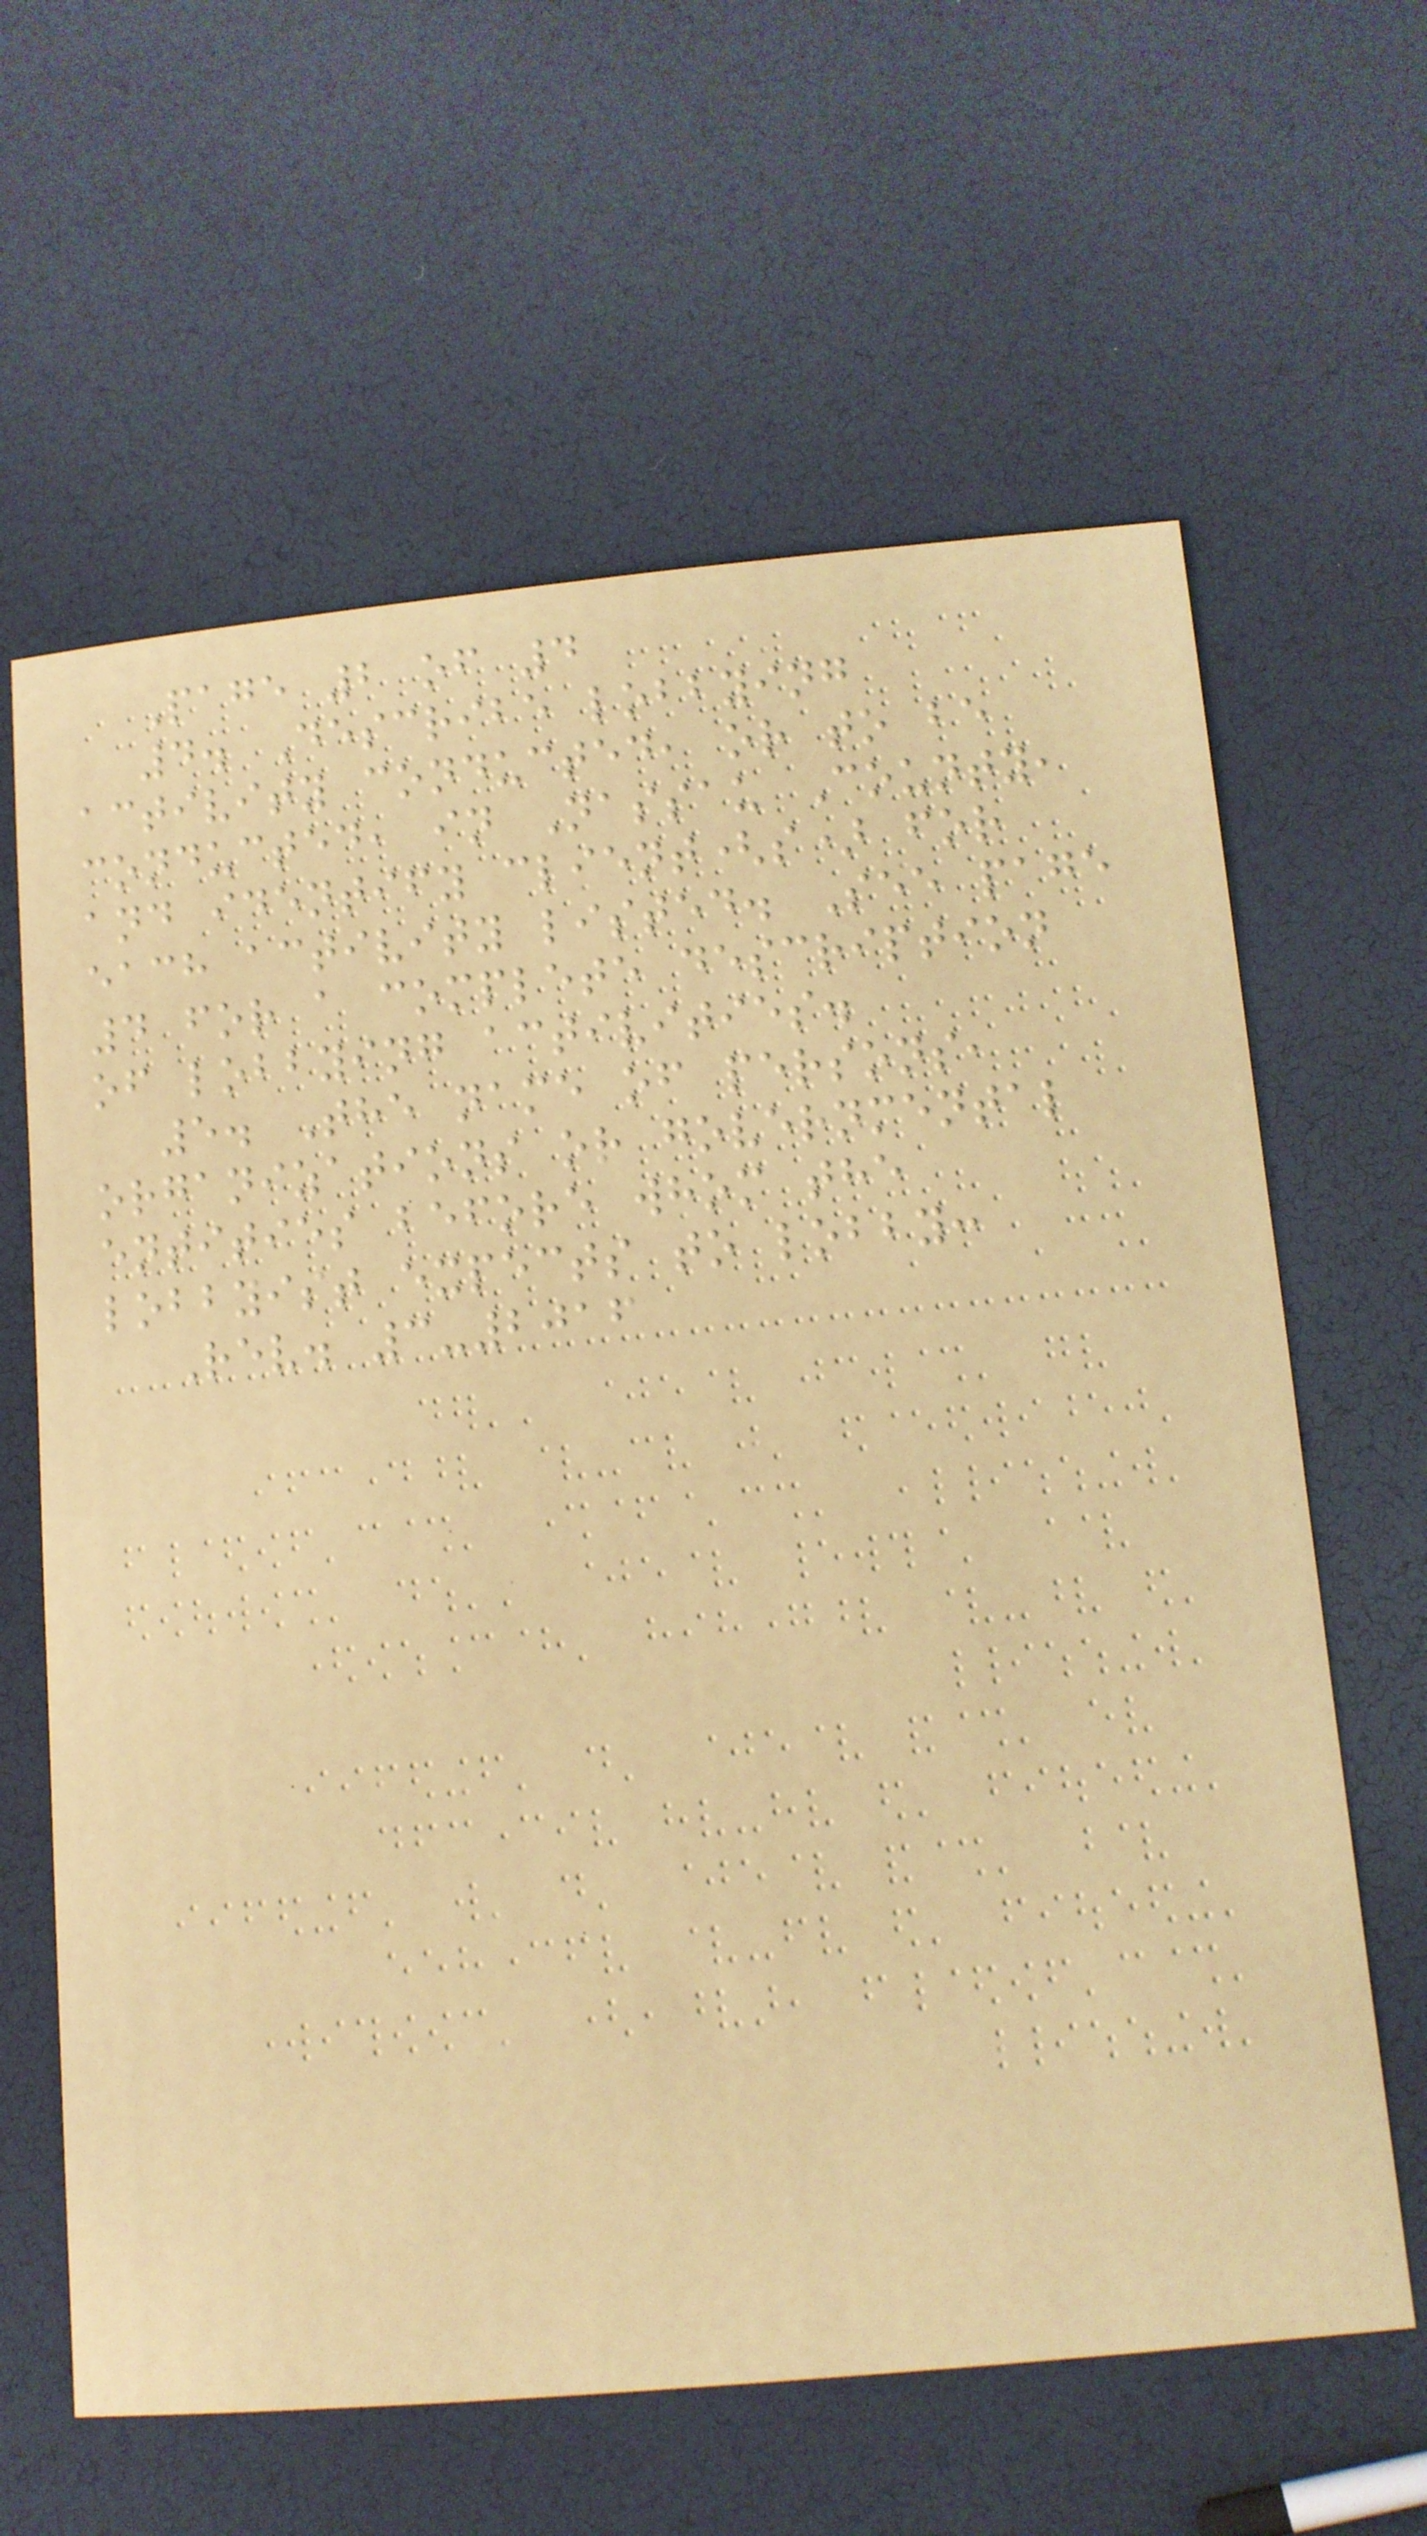Page 2 of 4
4. Describe lobbying
activity conducted, or to be
conducted, in Nassau County,
and identify client(s) for
each activity listed. See page
4 for a complete description
of lobbying activities.
5. The name of persons,
organizations or governmental
entities before whom the
lobbyist expects to lobby:
Rev. 3-2016
